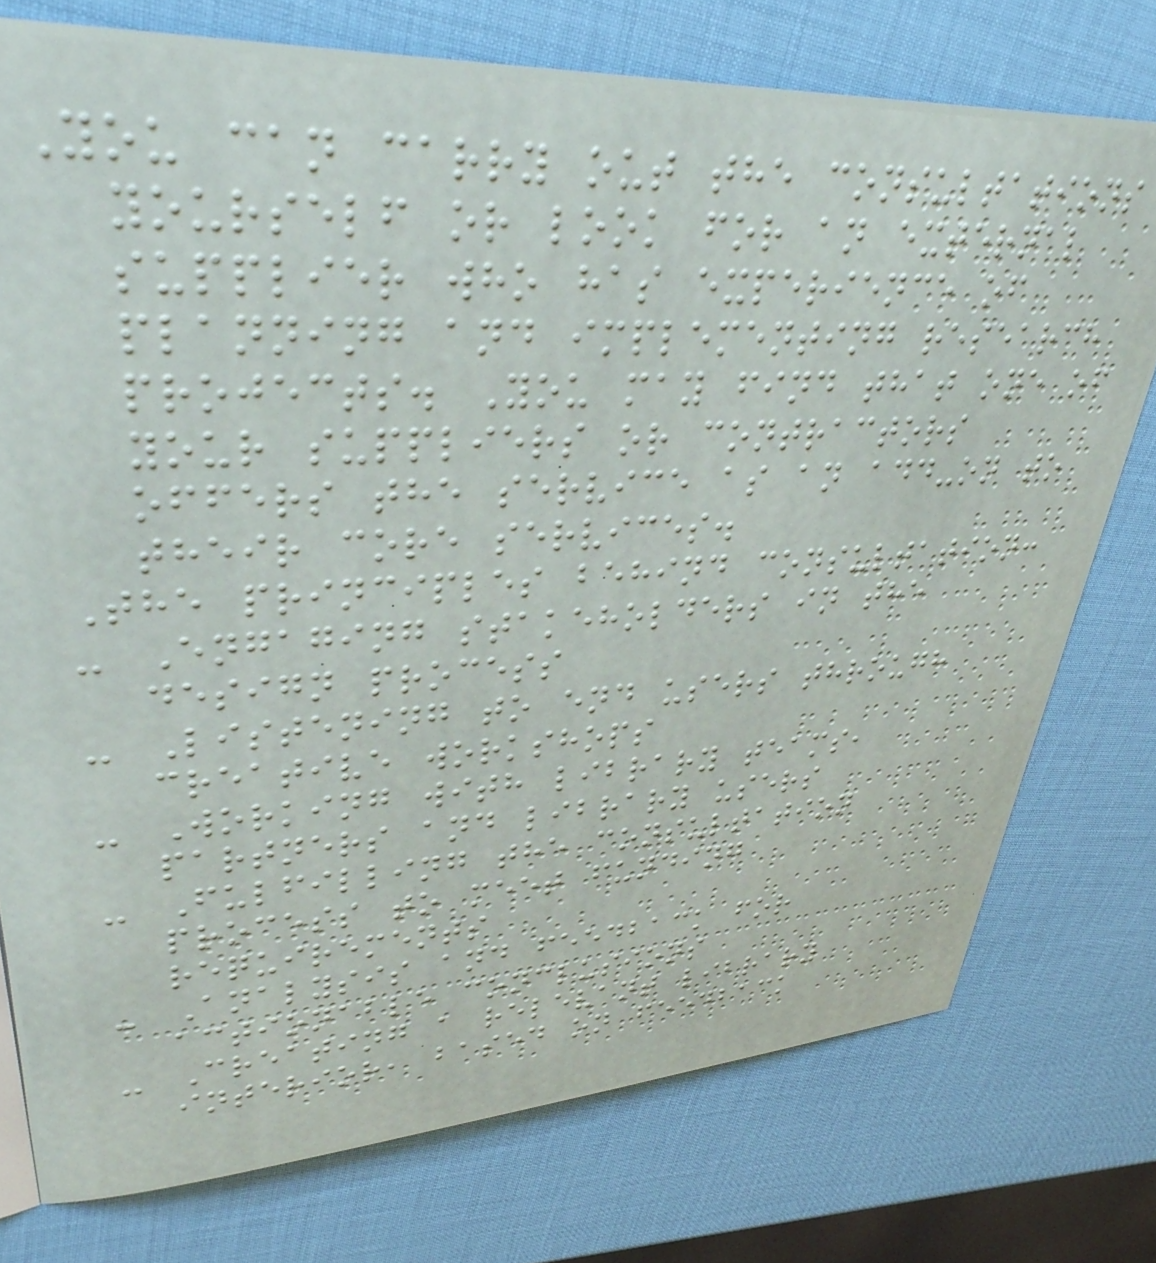You can carry out the consultations
yourself or look for an external
supplier who has experience of
planning and implementing research
projects. You may find that one of
your suppliers or contractors
offers the service as an add-on to
their core services.
The principles behind consultation:
- Engaging stakeholders in the
design process
- Listening to end users through
creative workshops
- Working with library teams,
partners and library users
- Fulfilling the consultation
process to meet funding
requirements
- Analysis and feedback for
actionable conclusions
- Creating a relevant library
interior, based on feedback
